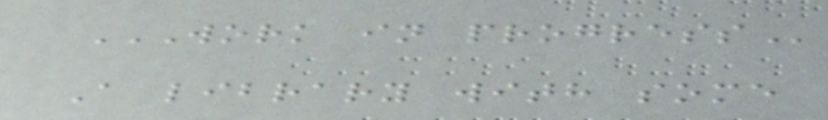WORK IN PROGRESS
A library with some
